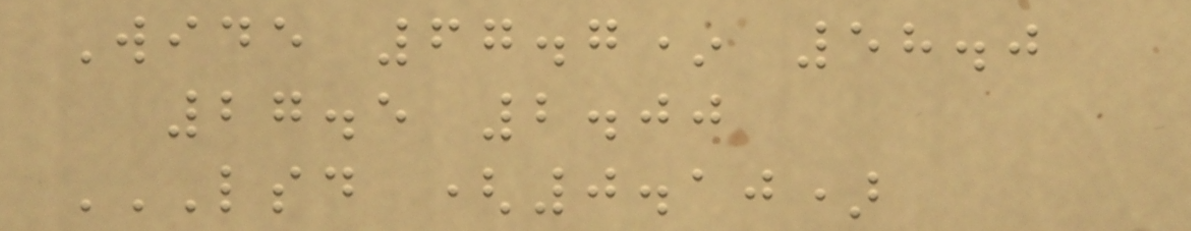Wide 67.7* 58.0
27.5 2.00
LSD (0.10)
